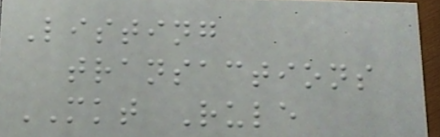Listing
transactions
MKT Rule
